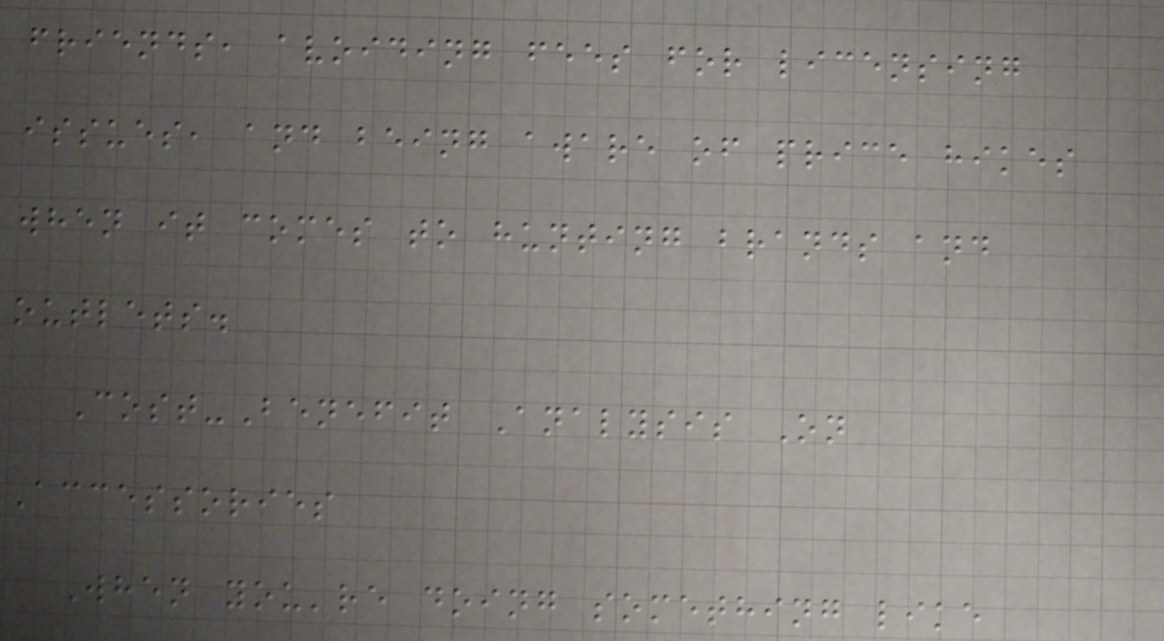friends, avoiding fees for licensing
issues, and being aware of price hikes
when it comes to hunting brands and
outlets.
Cost-Benefit Analysis On
Accessories
When you're doing something like
